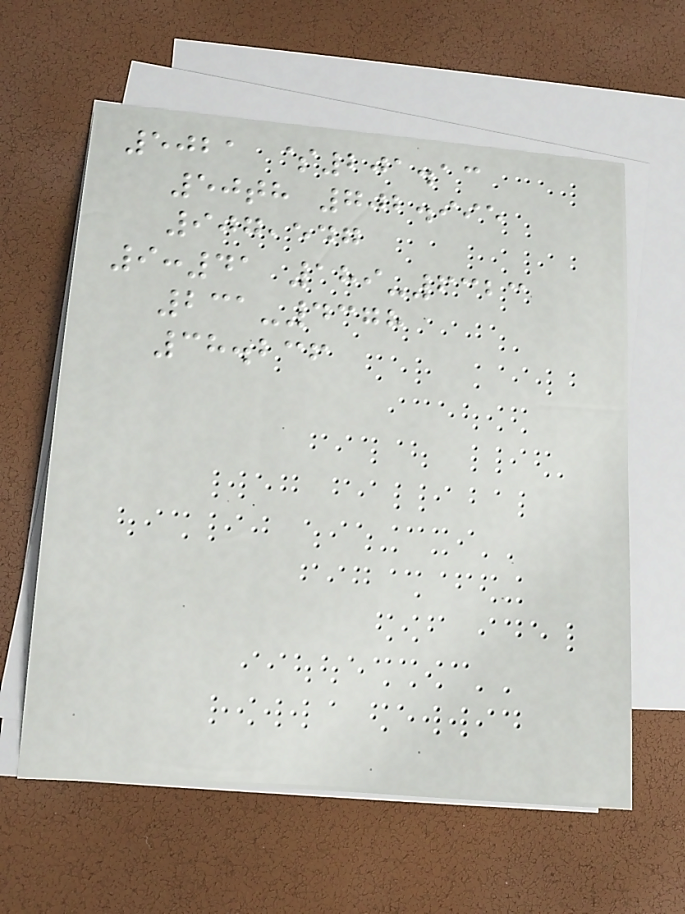5021 $201.13
50th 702.995
907,547
9:41 189-6323
231-4378
38.236
